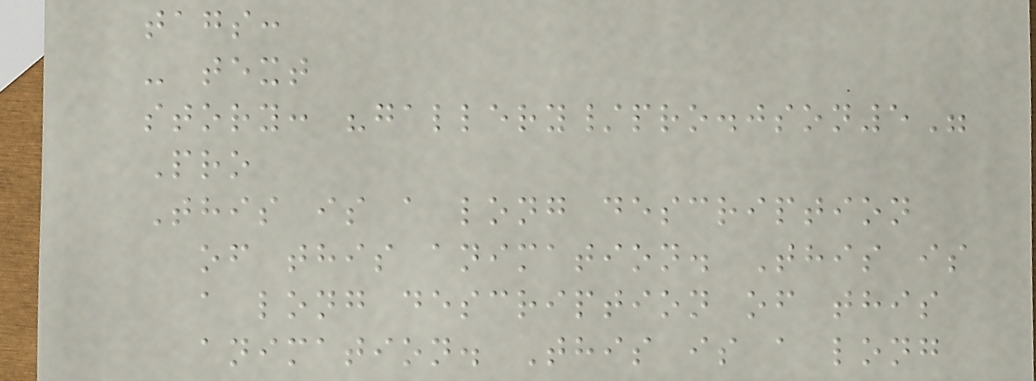tags:
- text
story: "gallery/pro.json5"
Pro
This is a long description
of this animation. This is
a long description of this
animation. This is a long
